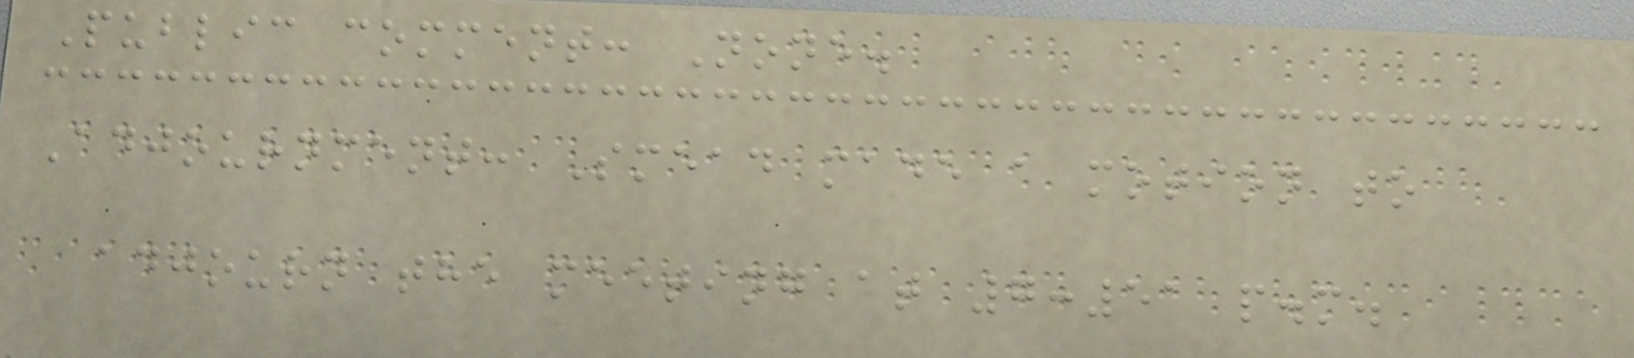Public comment: None.
Adjournment: Smead made a motion to
adjourn the meeting at 7:51 p.m.
